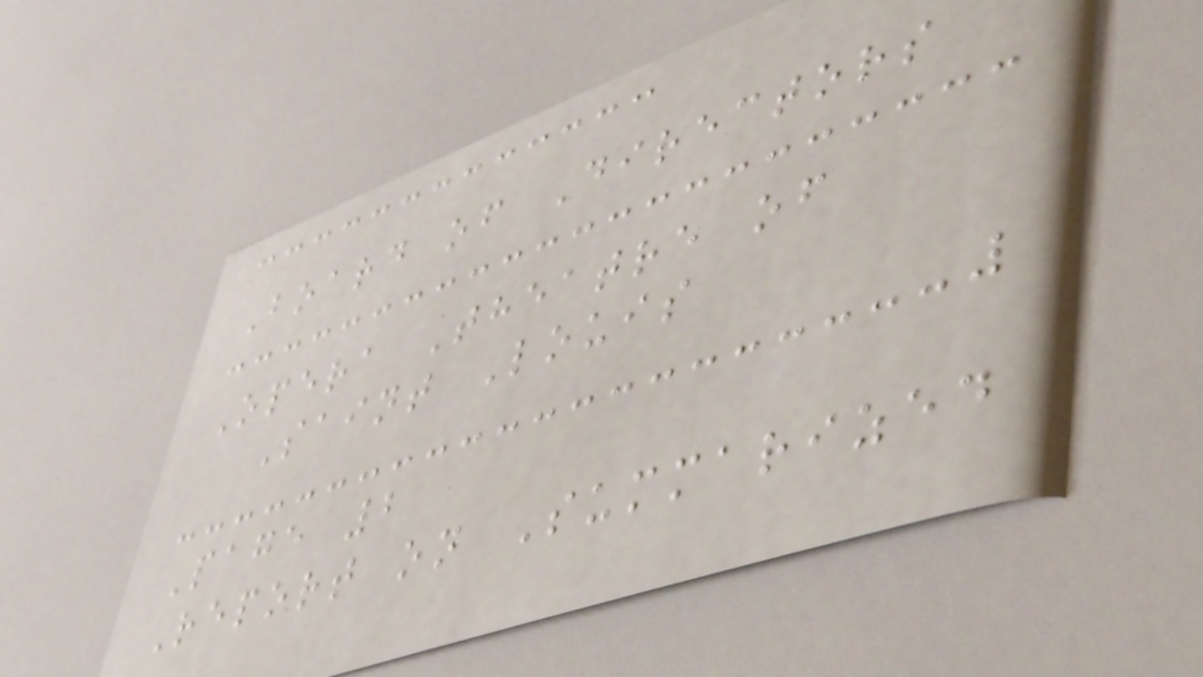Board of Directors
Opera Theatre of
Saint Louis
Page 2
Report on Summarized
